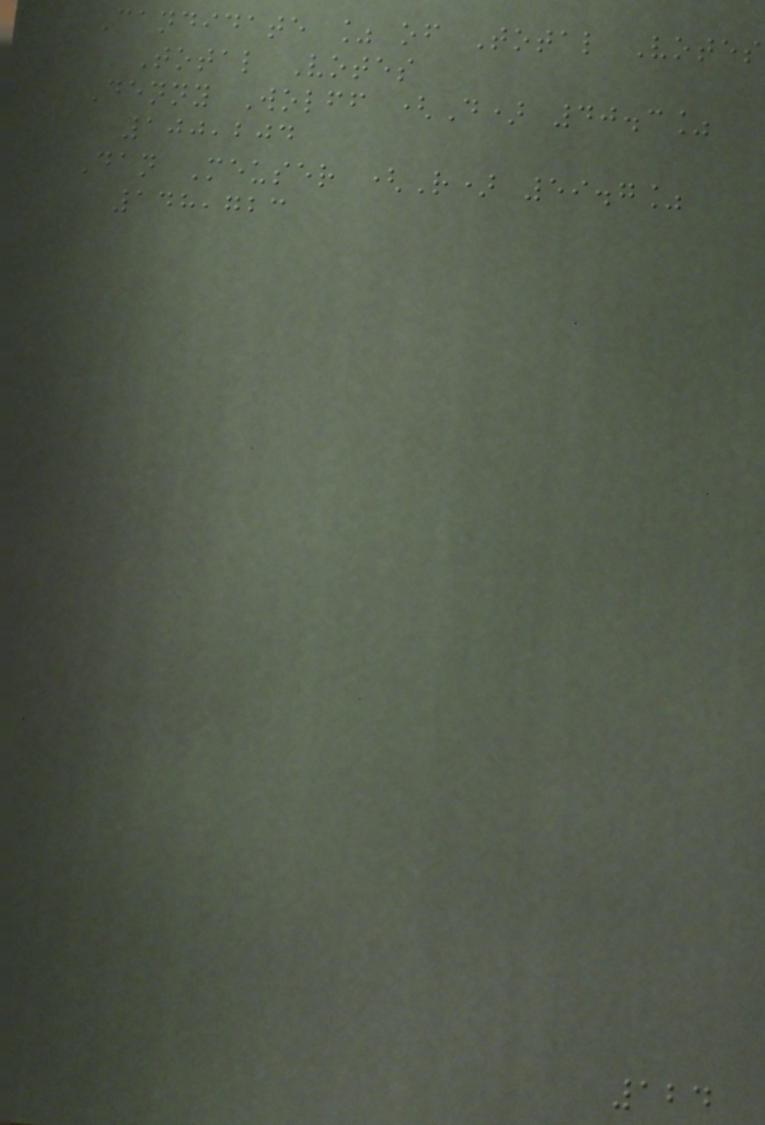Candidate % of Total Votes
Total Votes
Denny Wolff (D) 40.3%
100,204
Dan Meuser (R) 59.7%
148,723
124
